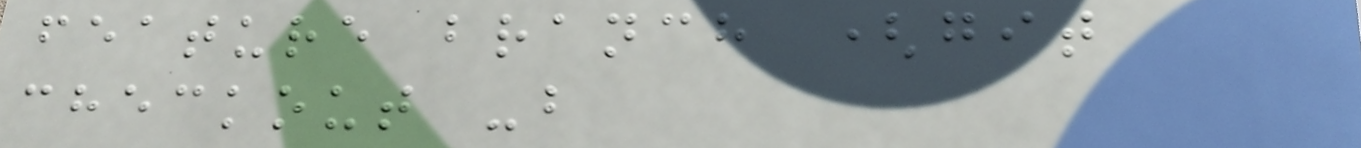feature branch (git
checkout -b
